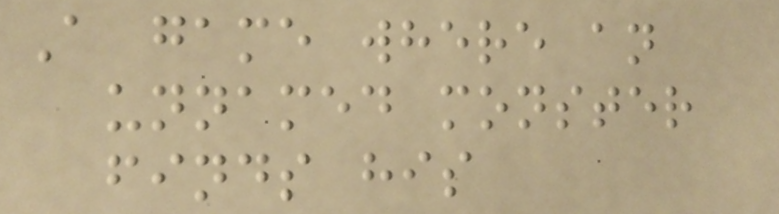A game where an
unnamed monster
finds his
